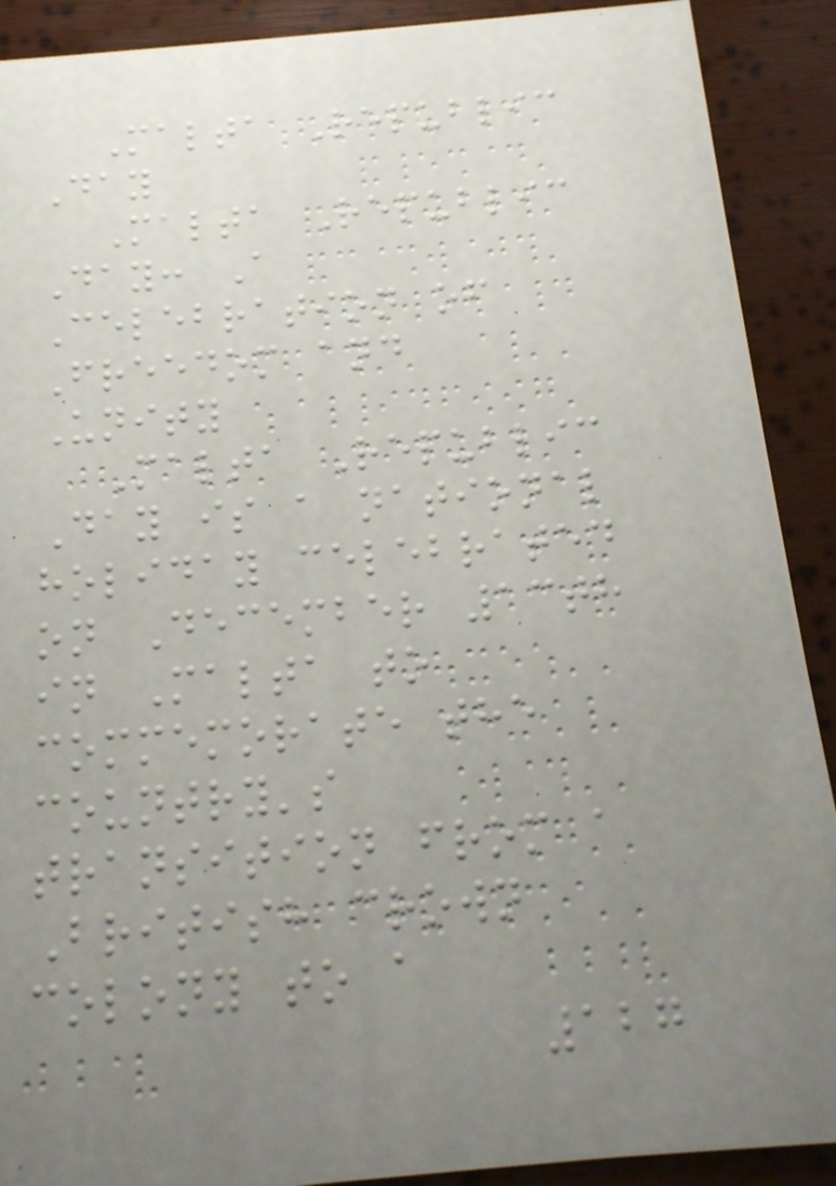Malta Republic
Day
Malta Republic
Day: A
Celebration of
Freedom and
Unity
Malta Republic
Day is a national
holiday celebrated
on December 13th
in Malta to
commemorate the
country's
transition from a
British crown
colony to a
127
